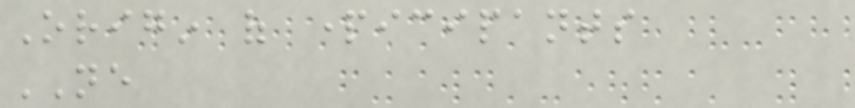Origin of participants
NE
